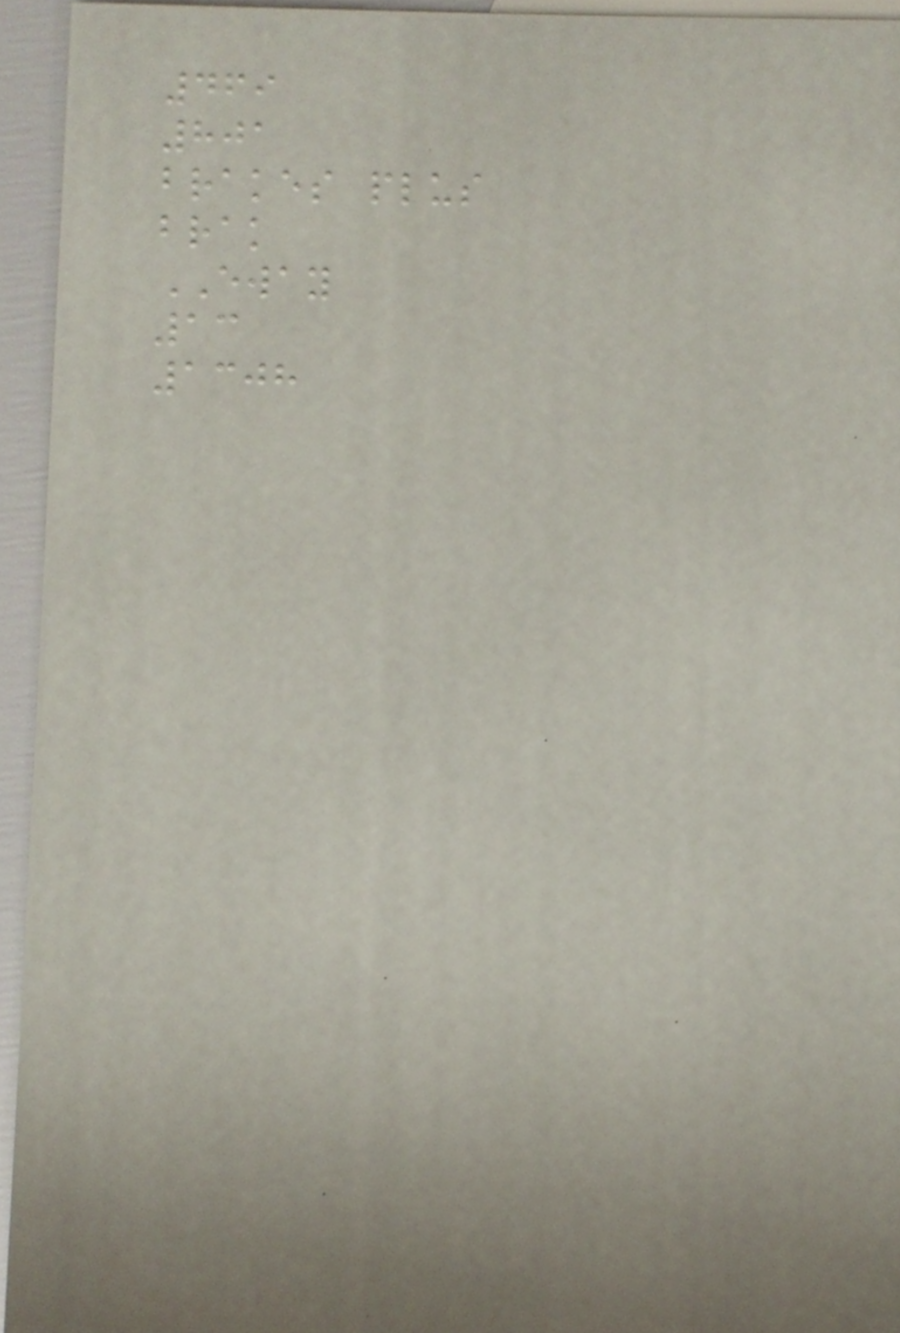469
801
brakes plus
brak
EWAY
13
1308
